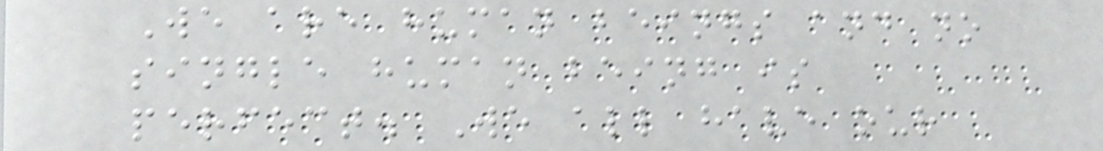We are human beings and no
single human being is
perfect. We all have our
